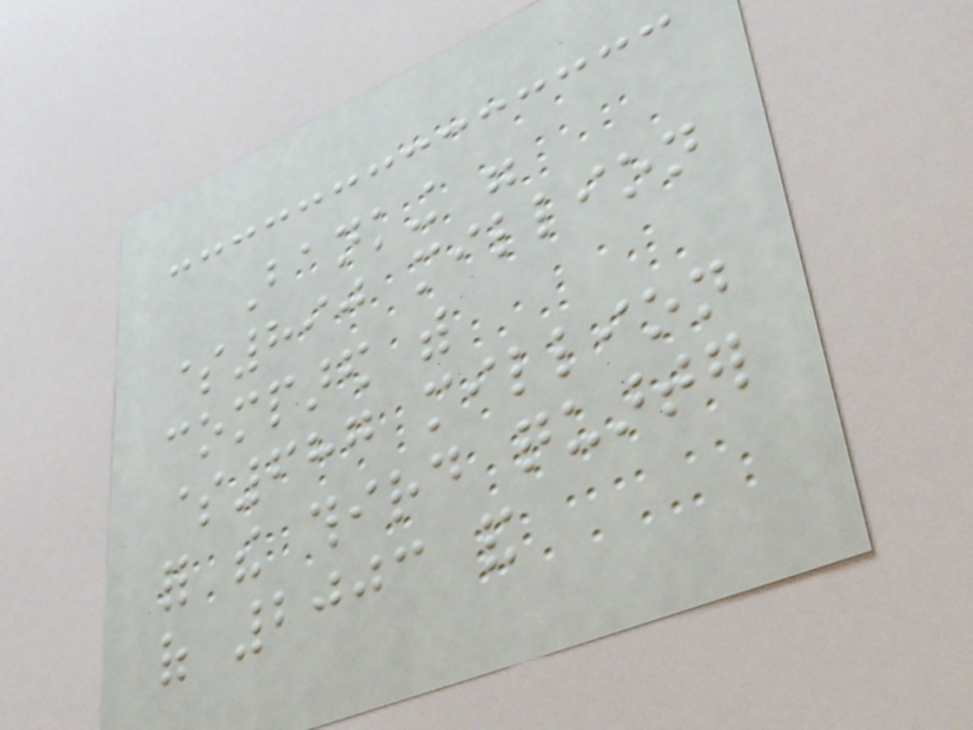Banking were
$890 million
compared with
$687 million
for the third quarter
of 2003 and
